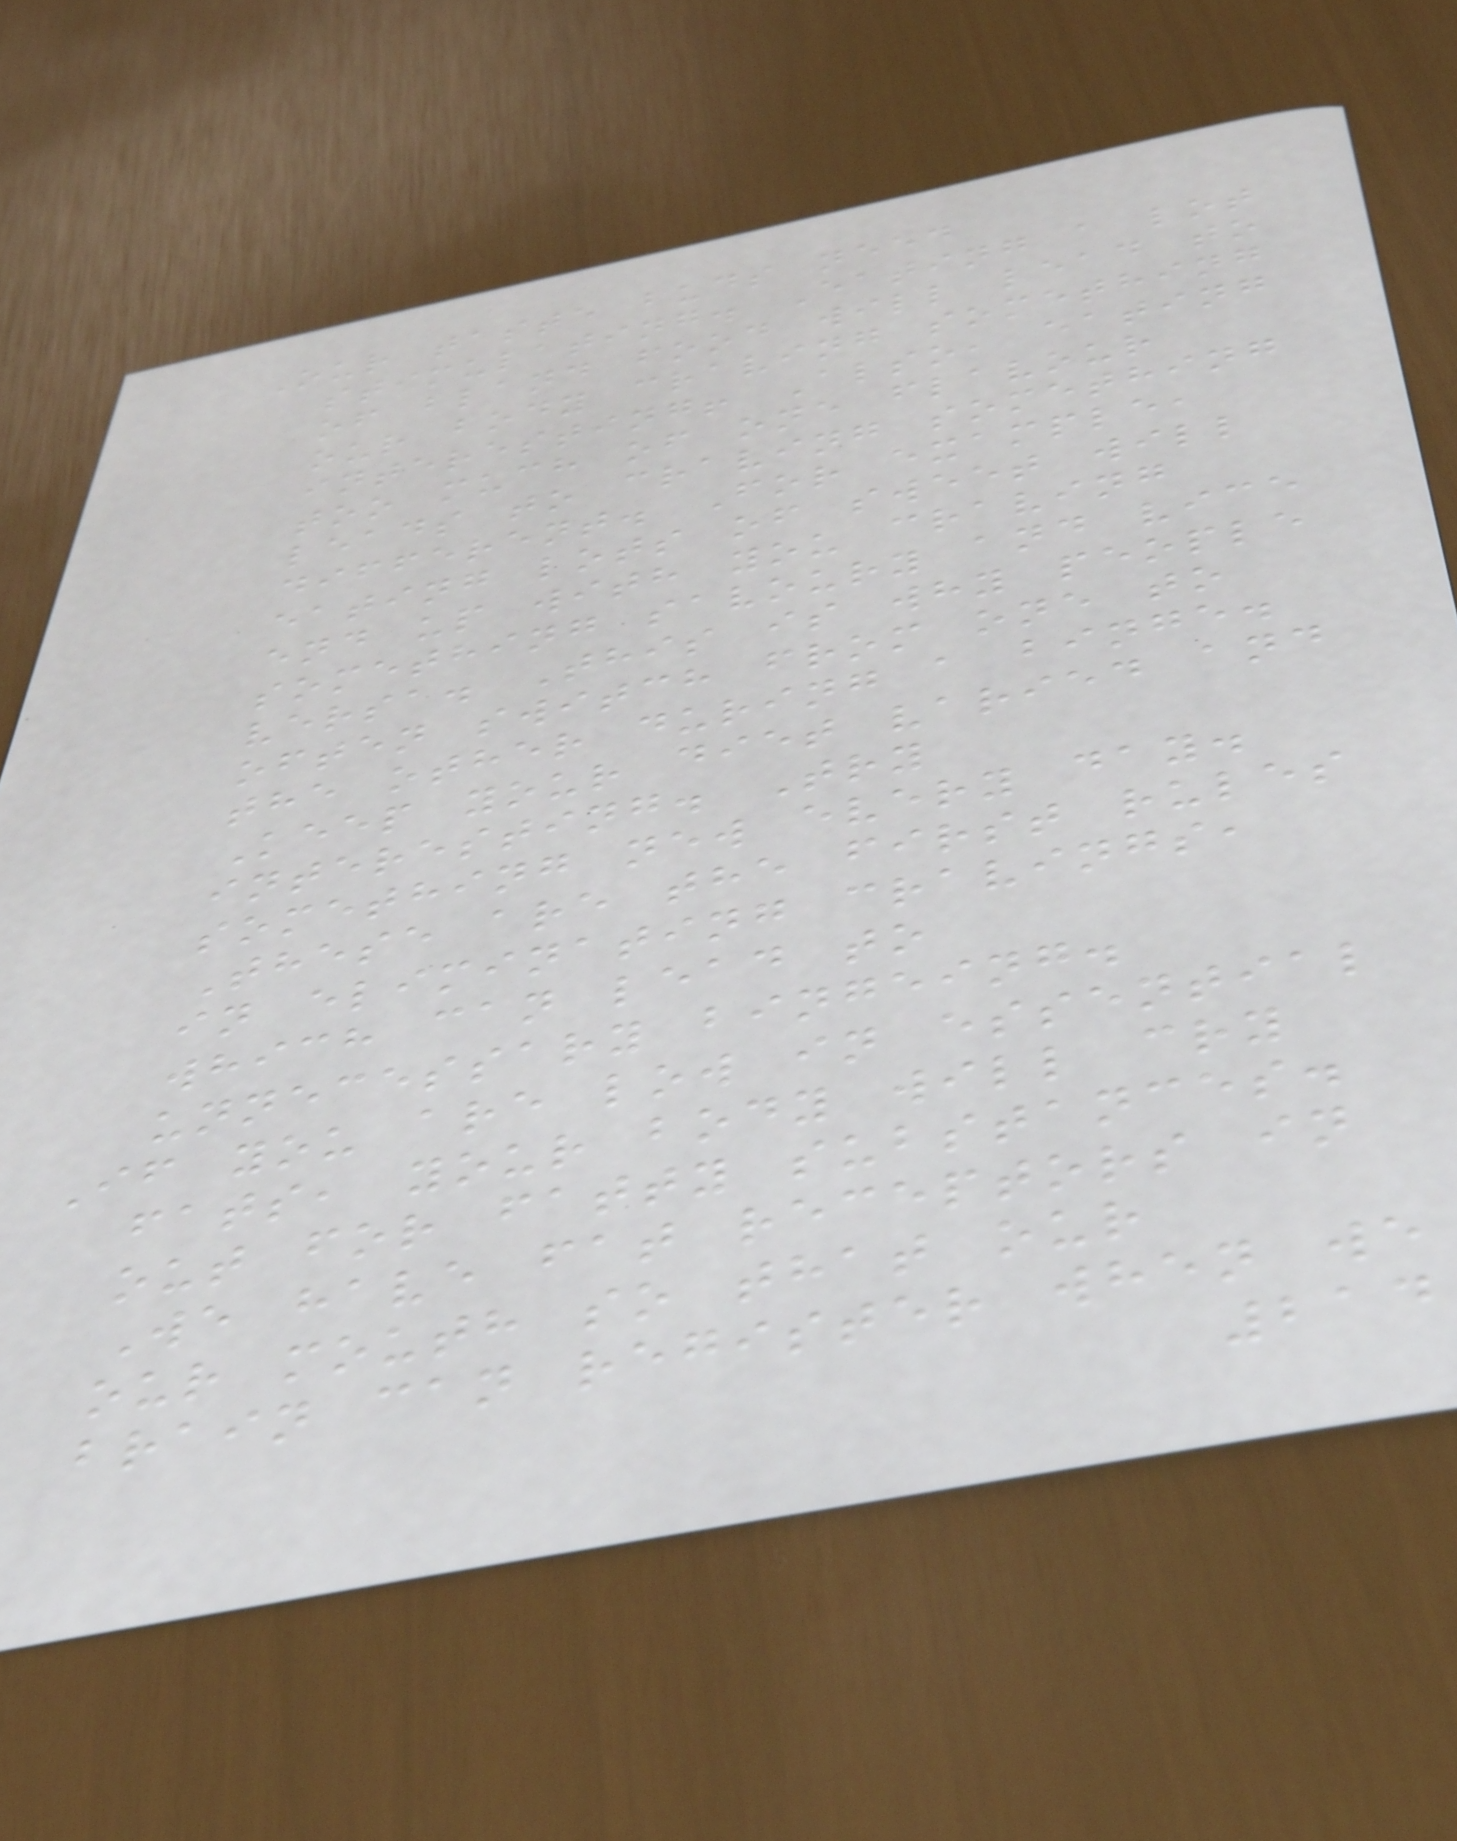Our taste buds need
stimulating. Eating a lot
of bland food will lead to
our body craving something
interesting! Also, eating
too much of one flavour
leads to craving something
different. For example,
eating lots of sweet will
end up with you craving
something savoury and vice
versa. This is why people
often switch from one to
the other during a binge.
Keep your diet varied and
interesting. Try
something new every day.
These are the first rules
in eliminating cravings,
which can lead to
unnecessary bingeing.
If you are low in essential
fats, your body will cry
out for fatty substances.
We have fat receptors in
our mouth so that our
brain can register when we
214
